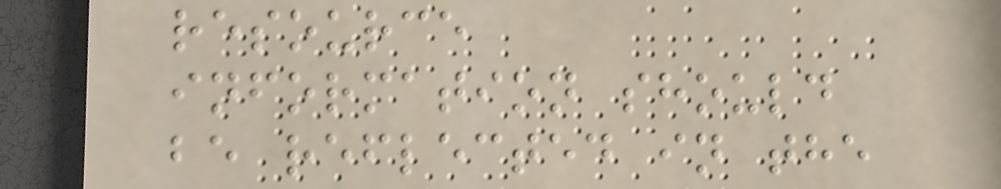resource
information should
be reflected in the
